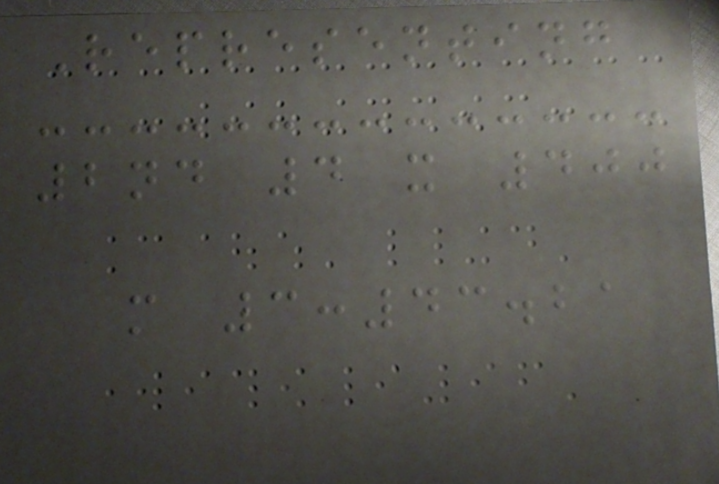Representing
2nd 4 x 400
m 3:43.21
